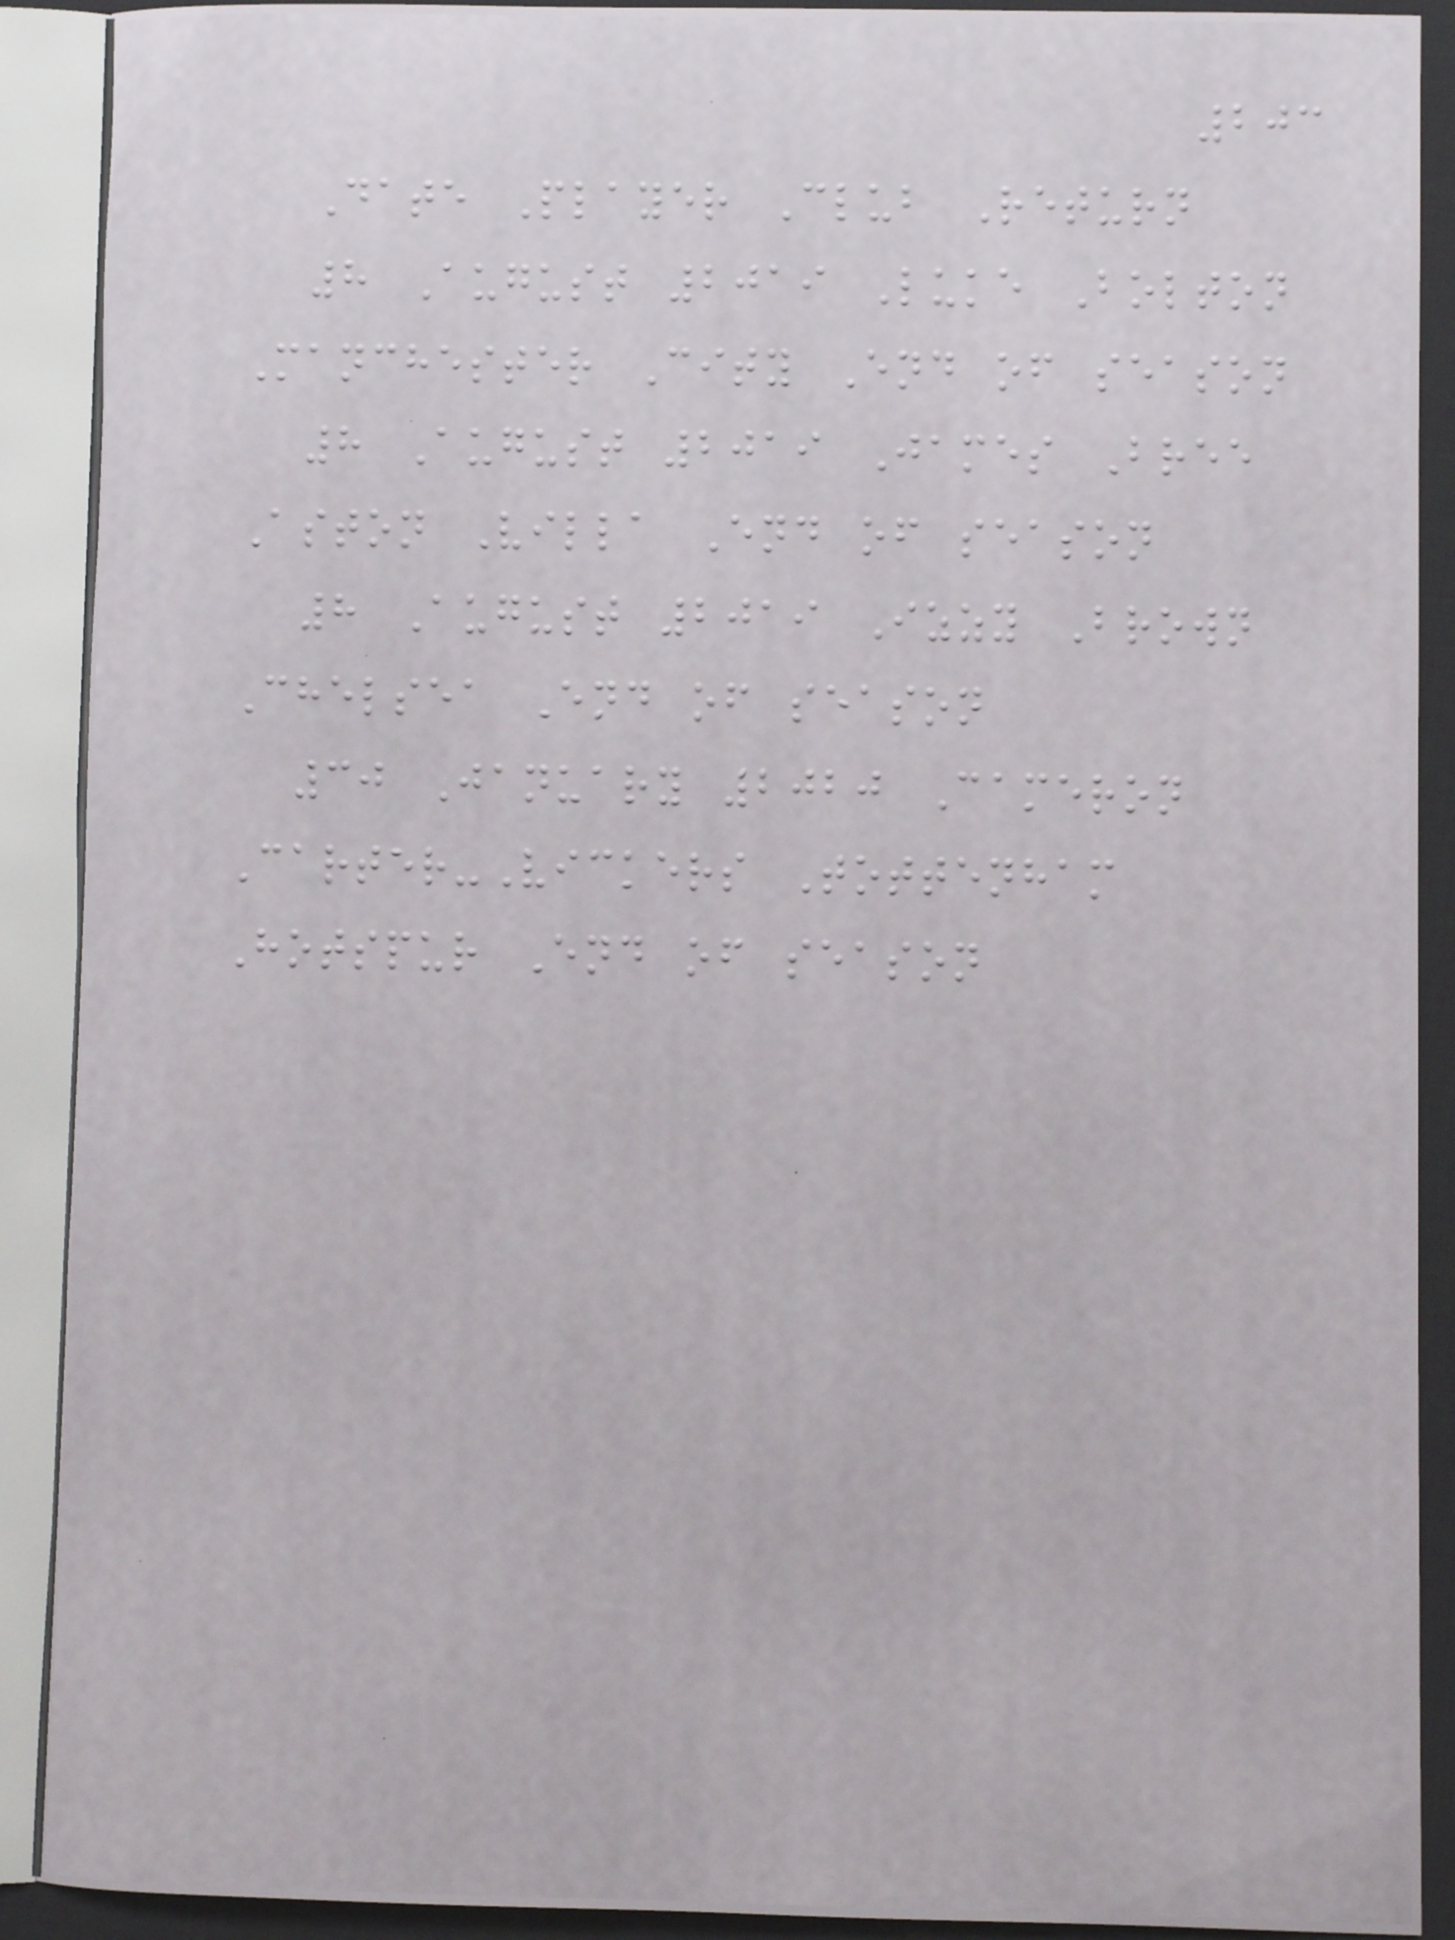203
Date Player Club Return
8 August 2019 Luke Bolton
Manchester City End of season
8 August 2019 James Bree
Aston Villa End of season
8 August 2019 Izzy Brown
Chelsea End of season
30 January 2020 Cameron
Carter-Vickers Tottenham
Hotspur End of season
